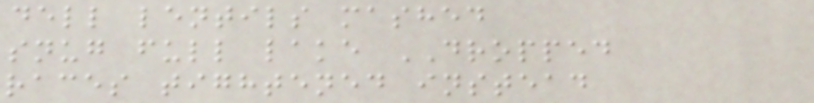dell lentils mashed
snug full lake DROPPED
races tightened instead
